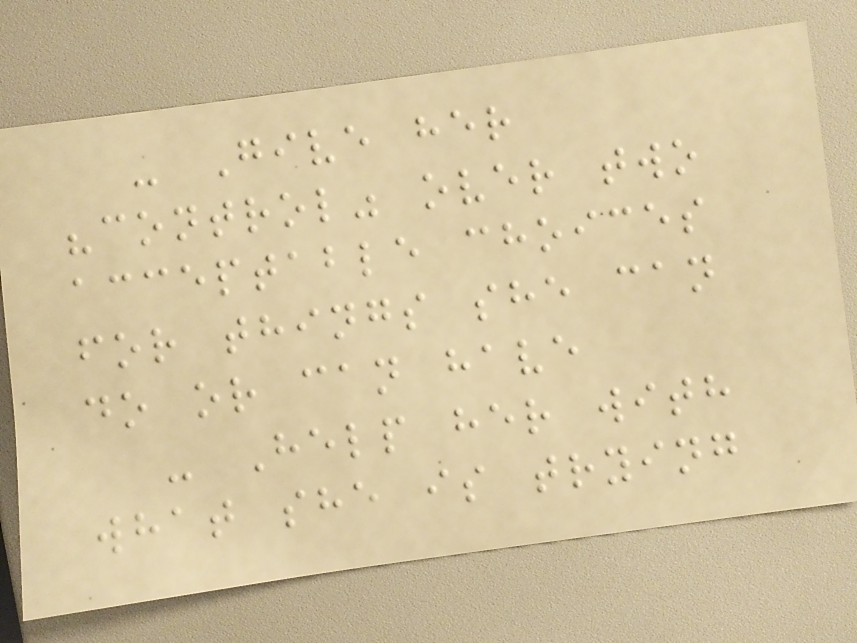- Give her
"control" over two
acceptable choices
for things she can
do or can have
- Help her with
what she is trying
